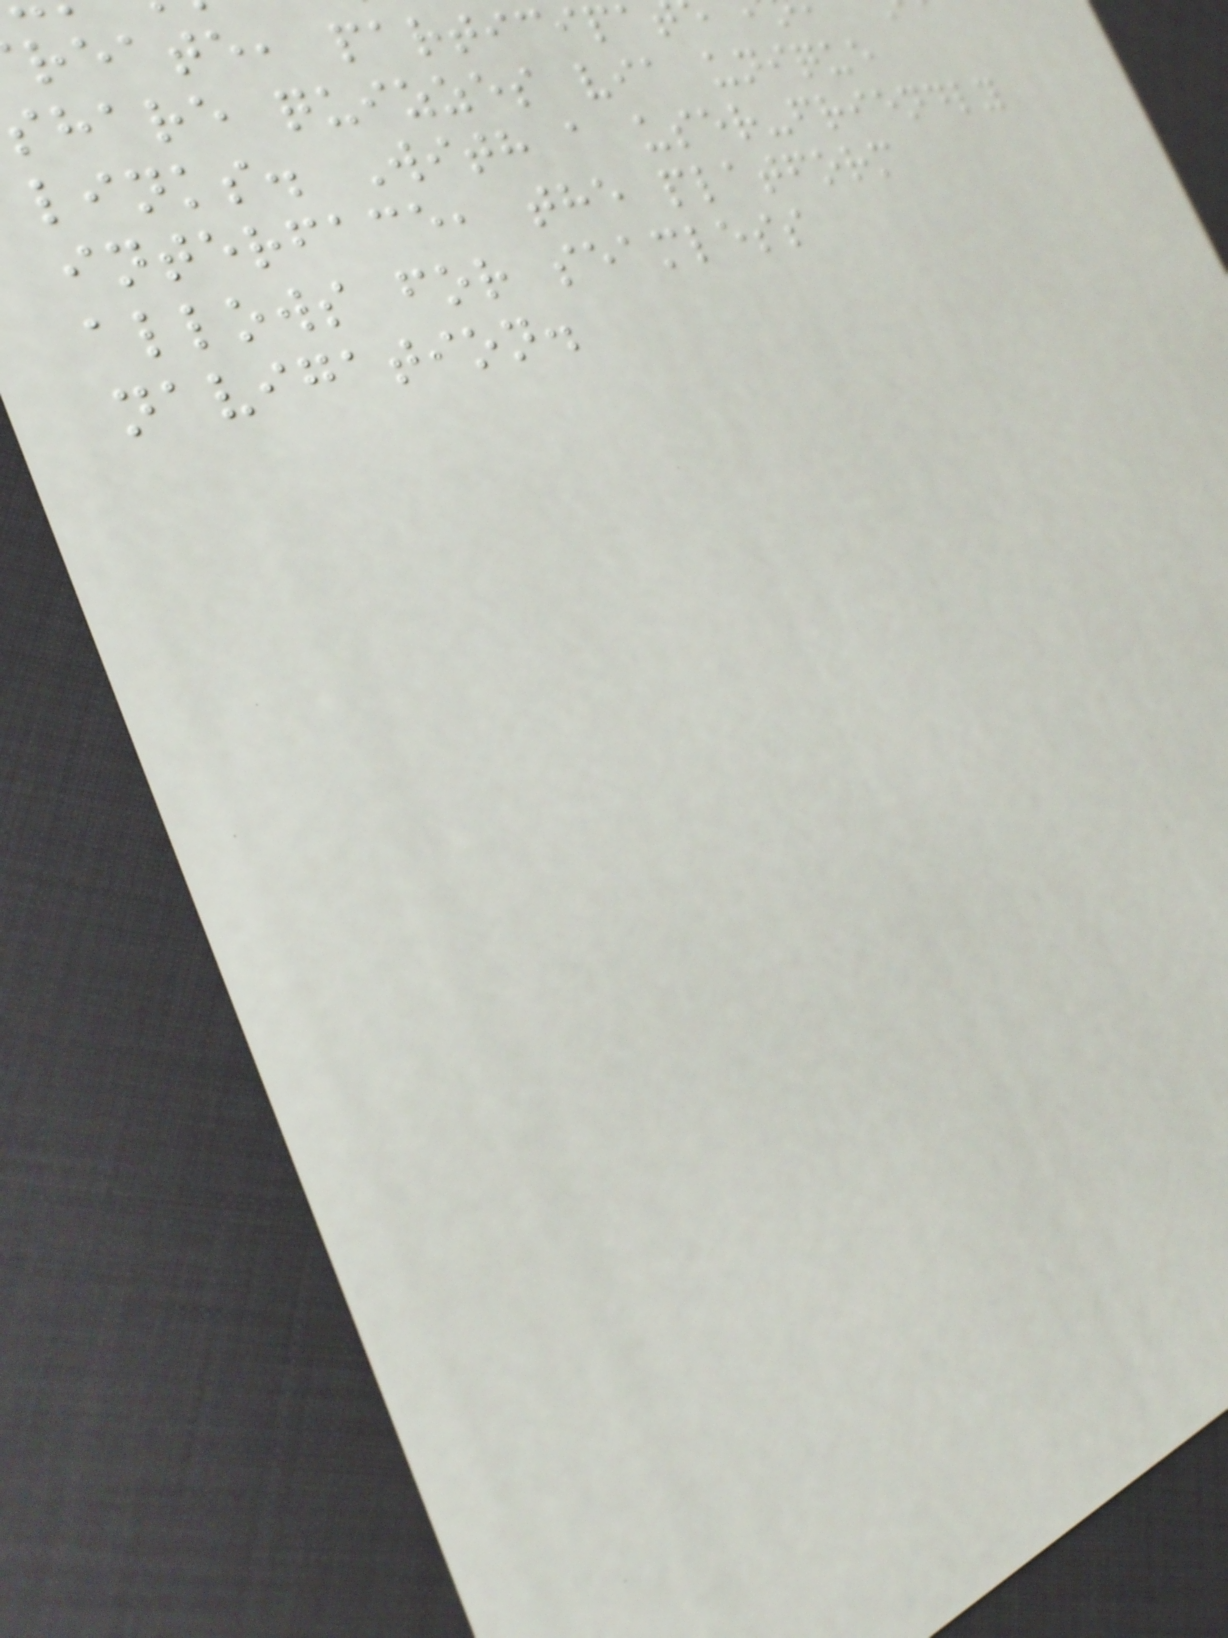reate, participa
share quizzes via unique
links. With a user-friendly
interface, the platform
allows for seamless
navigation.
